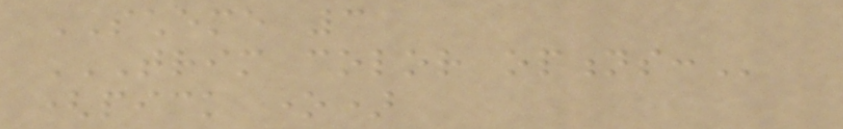SCHEME 3
TRIM COLOR OPTIONS:
(pick one)
